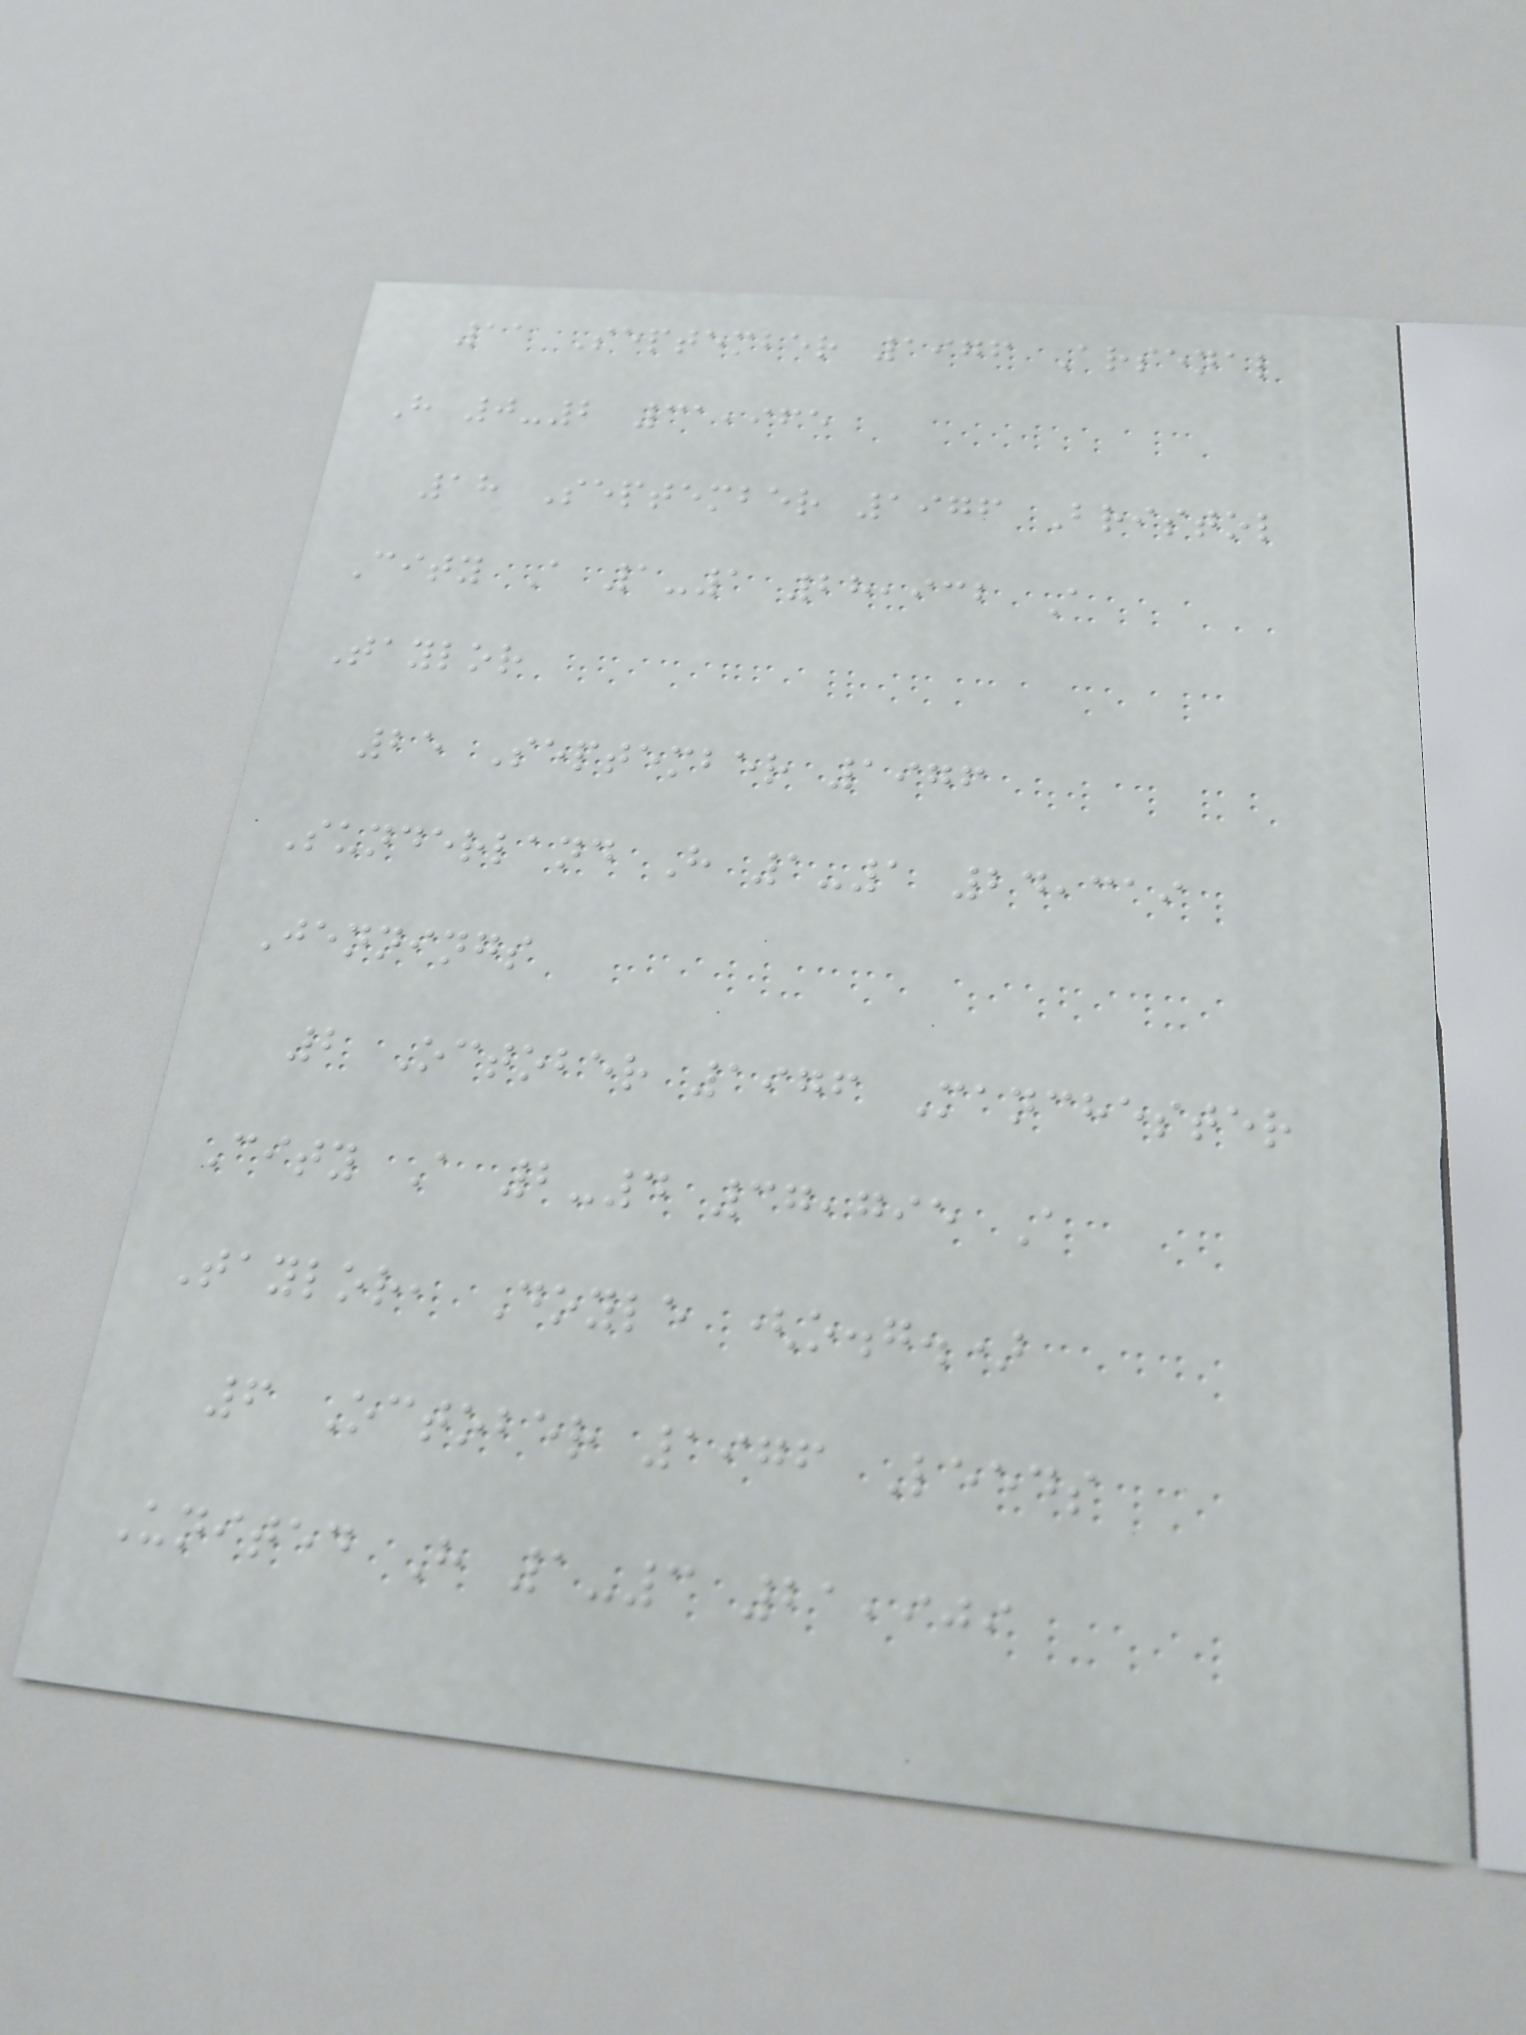11 September 1976 Arsenal
H 0-2 31,965
18 September 1976 Bristol
City A 1-1 28,932 A
Taylor
25 September 1976
Sunderland H 1-1 24,319
Jennings
2 October 1976 Manchester
City A 2-4 37,795 A
Taylor, Doyle (o.g.)
6 October 1976 Leeds
United H 1-3 21,909
